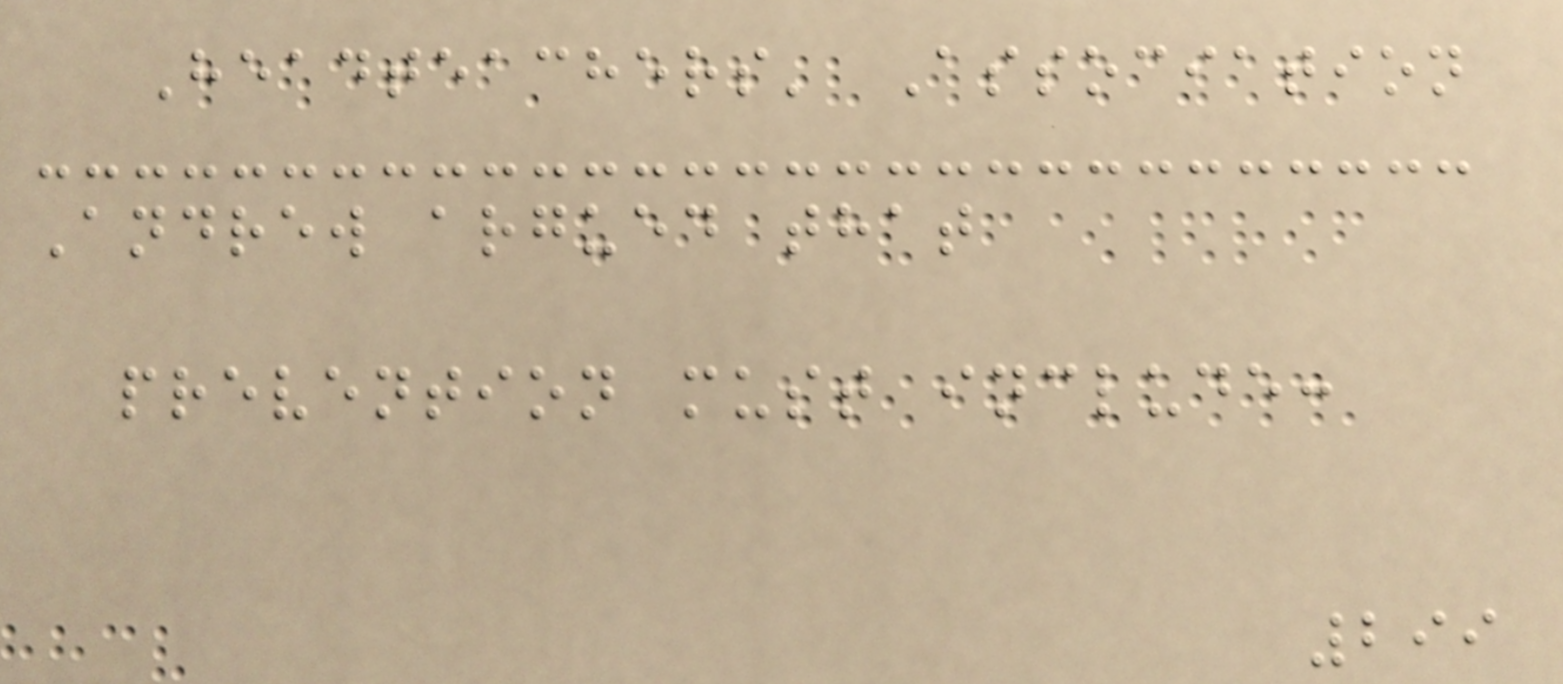Headteachers' Association
Andrew argued that
prevention must include:
299
